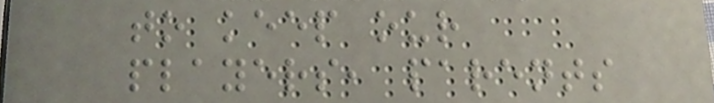to keep our
players, parents
